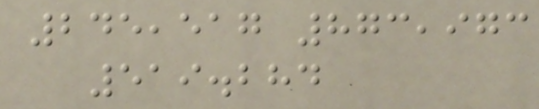245,517 873,973
519.284
